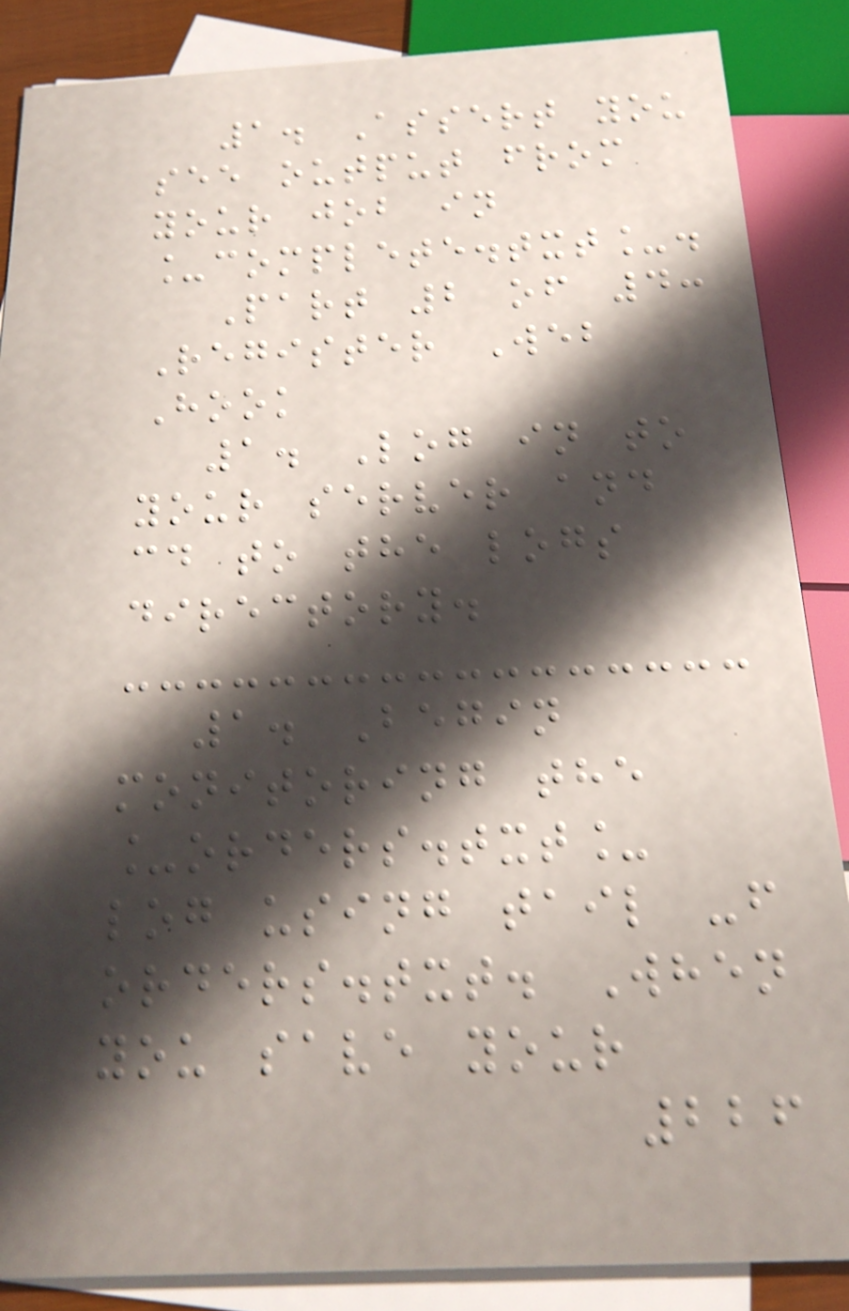1. Assert you
see output from
your job in
_complete.txt_.
Part 2 of 4:
Register Web
Hook
1. Log in to
your server and
cd to the logs
directory.
1. Begin
monitoring the
_orders.txt_
log using tail -f
orders.txt. When
you save your
226
